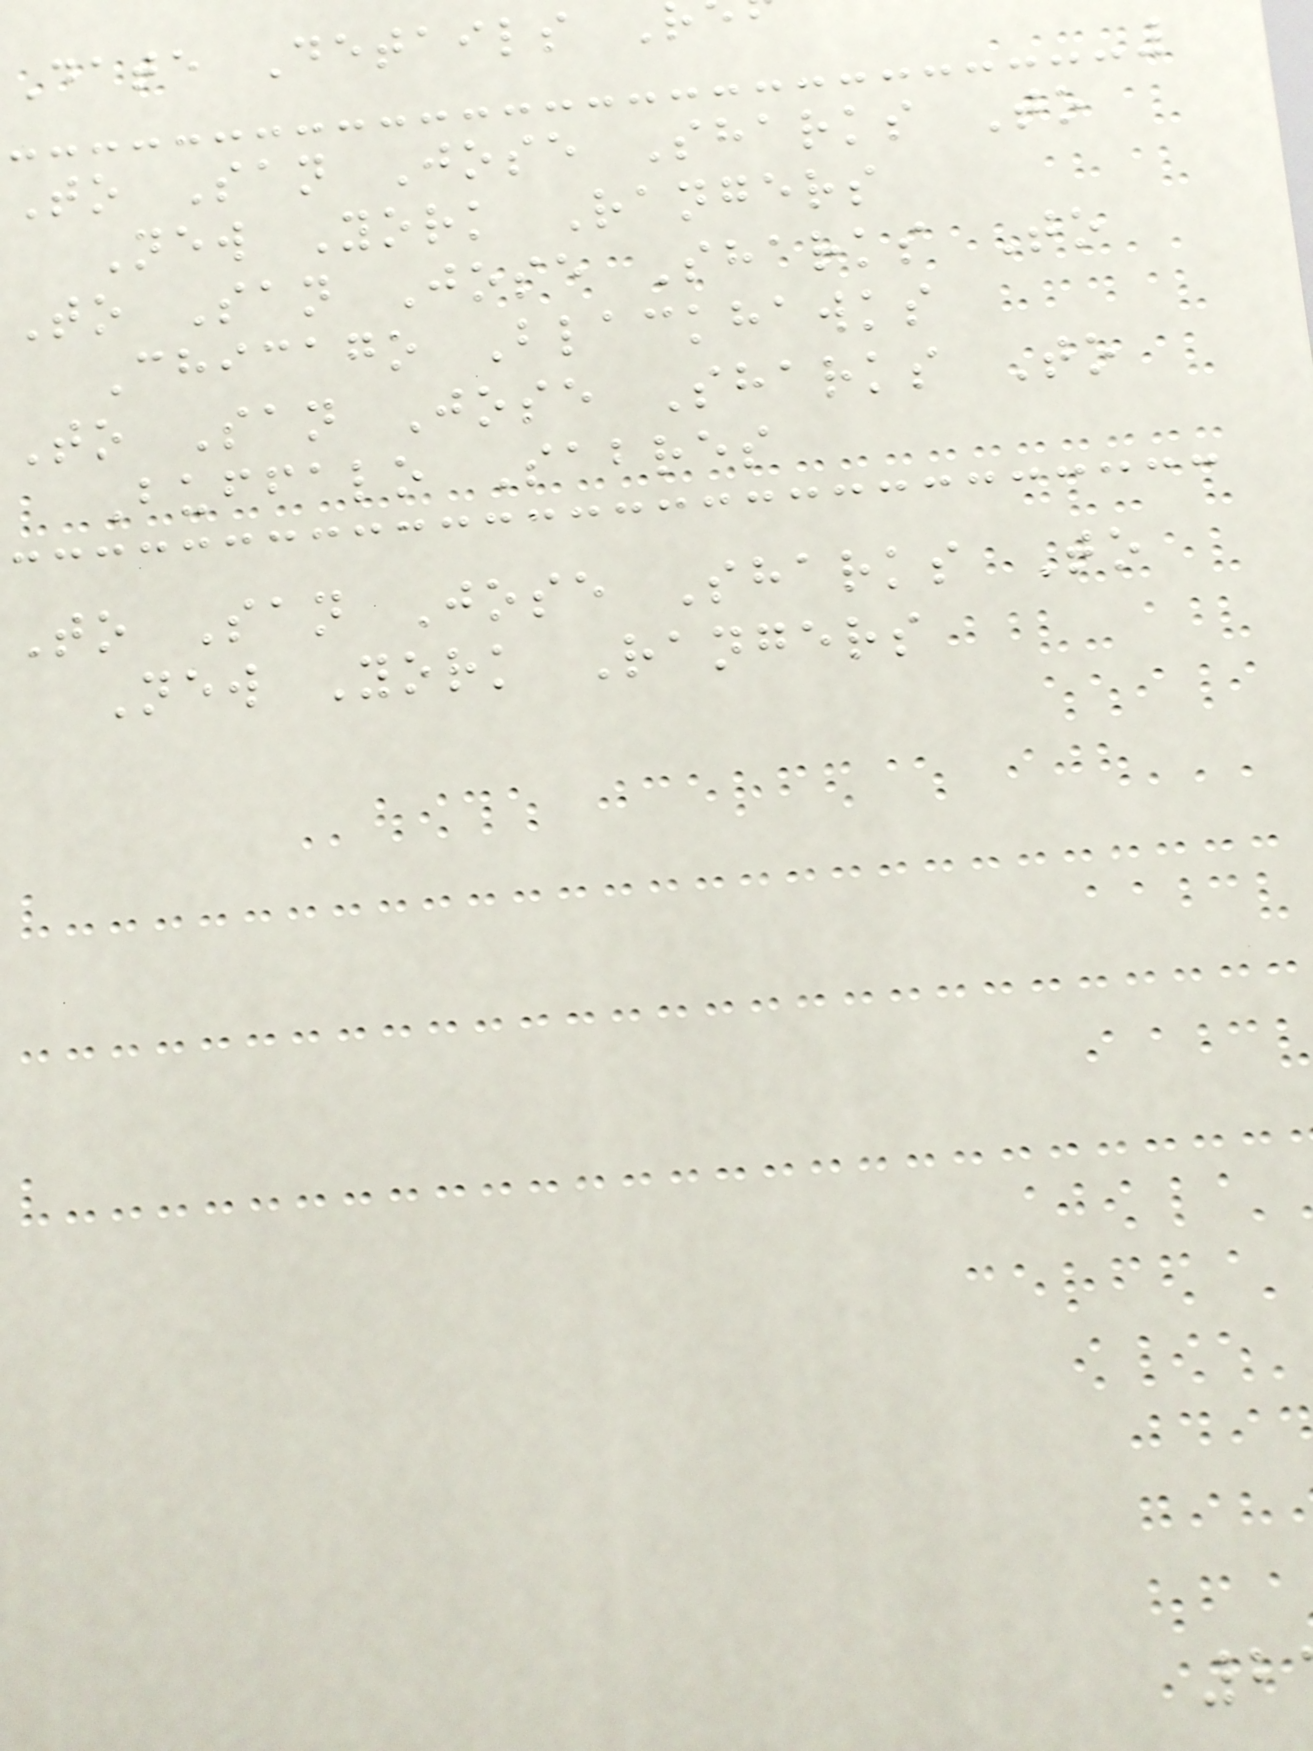Date Details
To San Jose Sharks To
New York Rangers
To San Jose Sharks To
Chicago Blackhawks
To San Jose Sharks To
Buffalo Sabres
To San Jose Sharks To
New York Rangers
